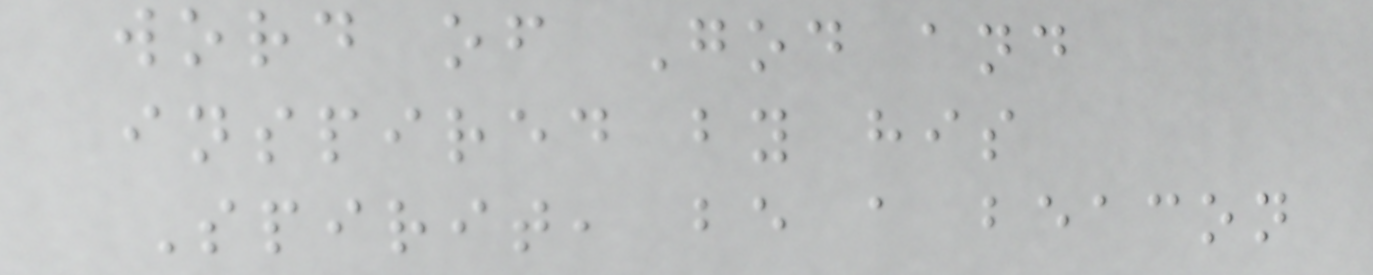word of God and
inspired by his
Spirit, be a beacon
